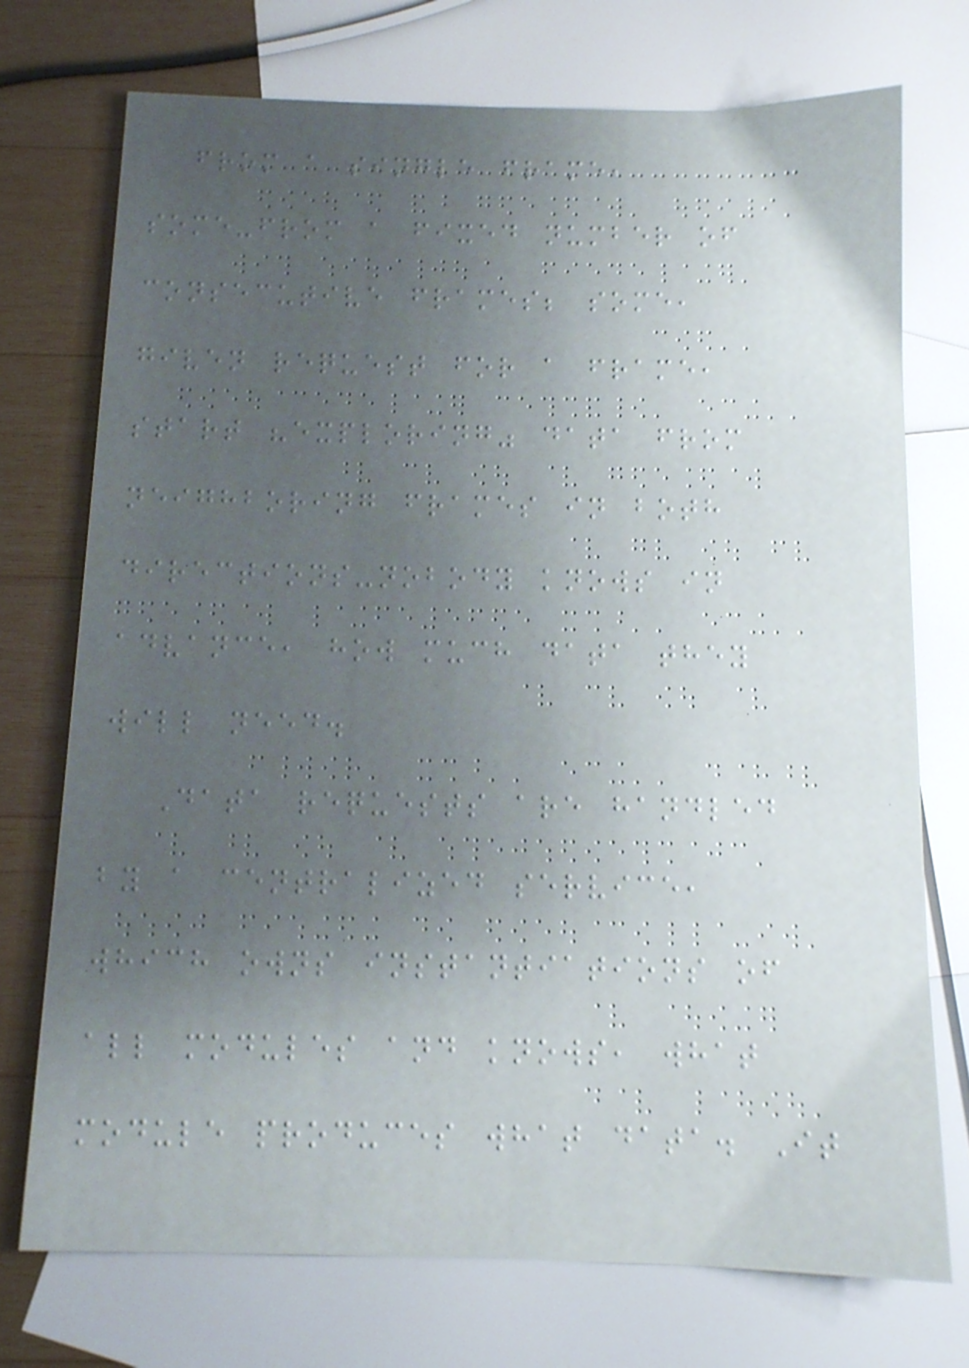from a single frame,
some-from a fixed number of
consecutive frames; some,
given request for a frame,
start "exploring" data from
neighboring frames in both
directions-nobody knows in
advance, how much data they
will need.
Data requests are handled
by a centralized service,
which owns instantiations of
all modules and knows, what
module produces what data. It
